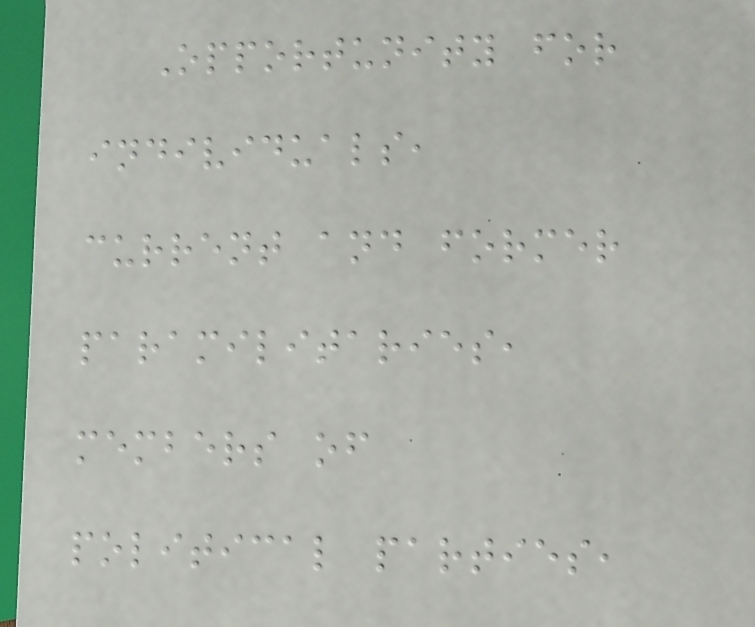Opportunity for
individuals,
current and former
paramilitaries,
members of
political parties,
